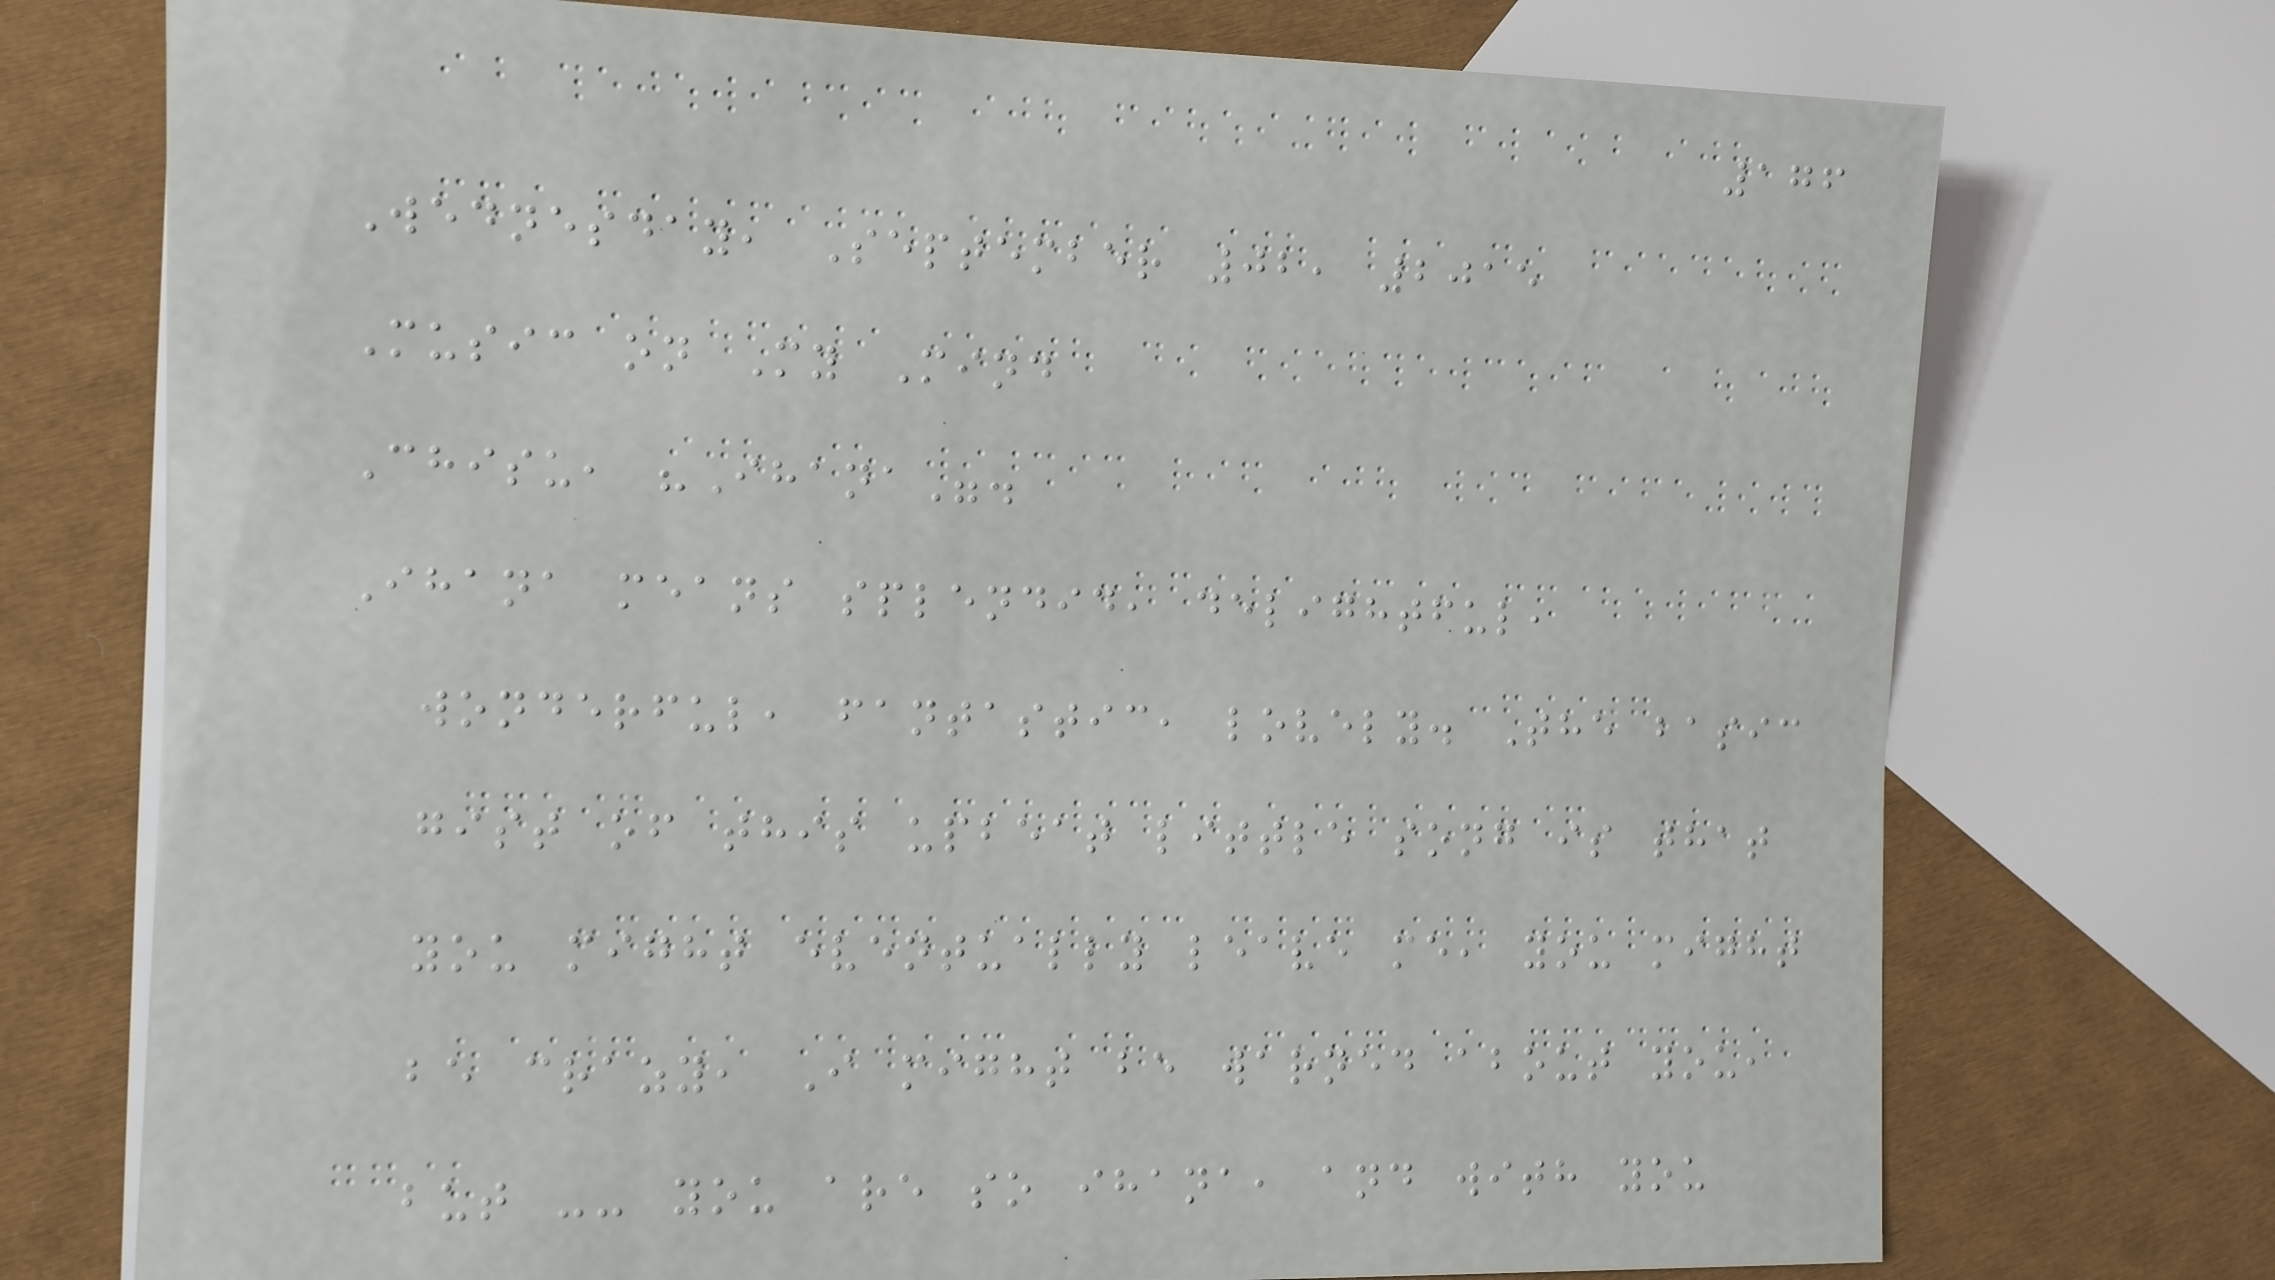176
Wednesday, September 02, 2015
Music on My Mind
Chisu, "Ihana".
Ihana means splendid, delightful,
wonderful, fantastic, lovely. The basic
gist of this upbeat little song is that
you might eventually leave me, you might
be crazy, I might be warned about you,
but -- you are so ihana, and with you
